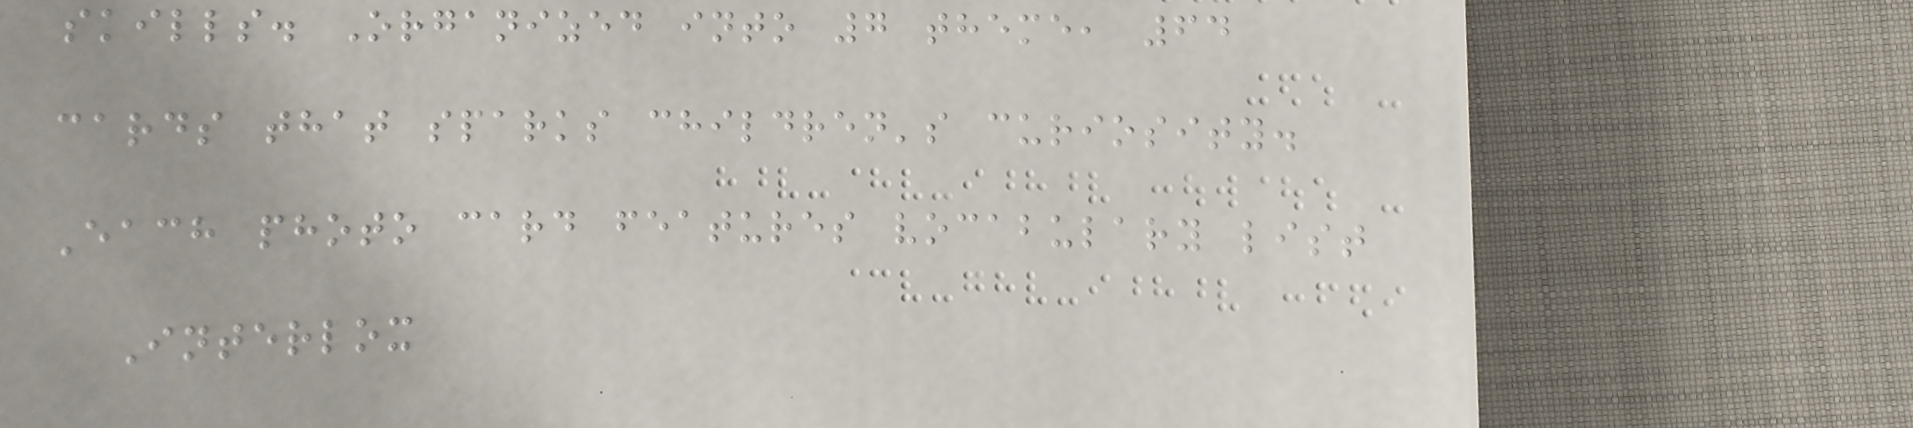skills. Organized into 7 theme, 64
cards that sparks children's curiosity.
Each photo card features vocabulary list
Interlox
